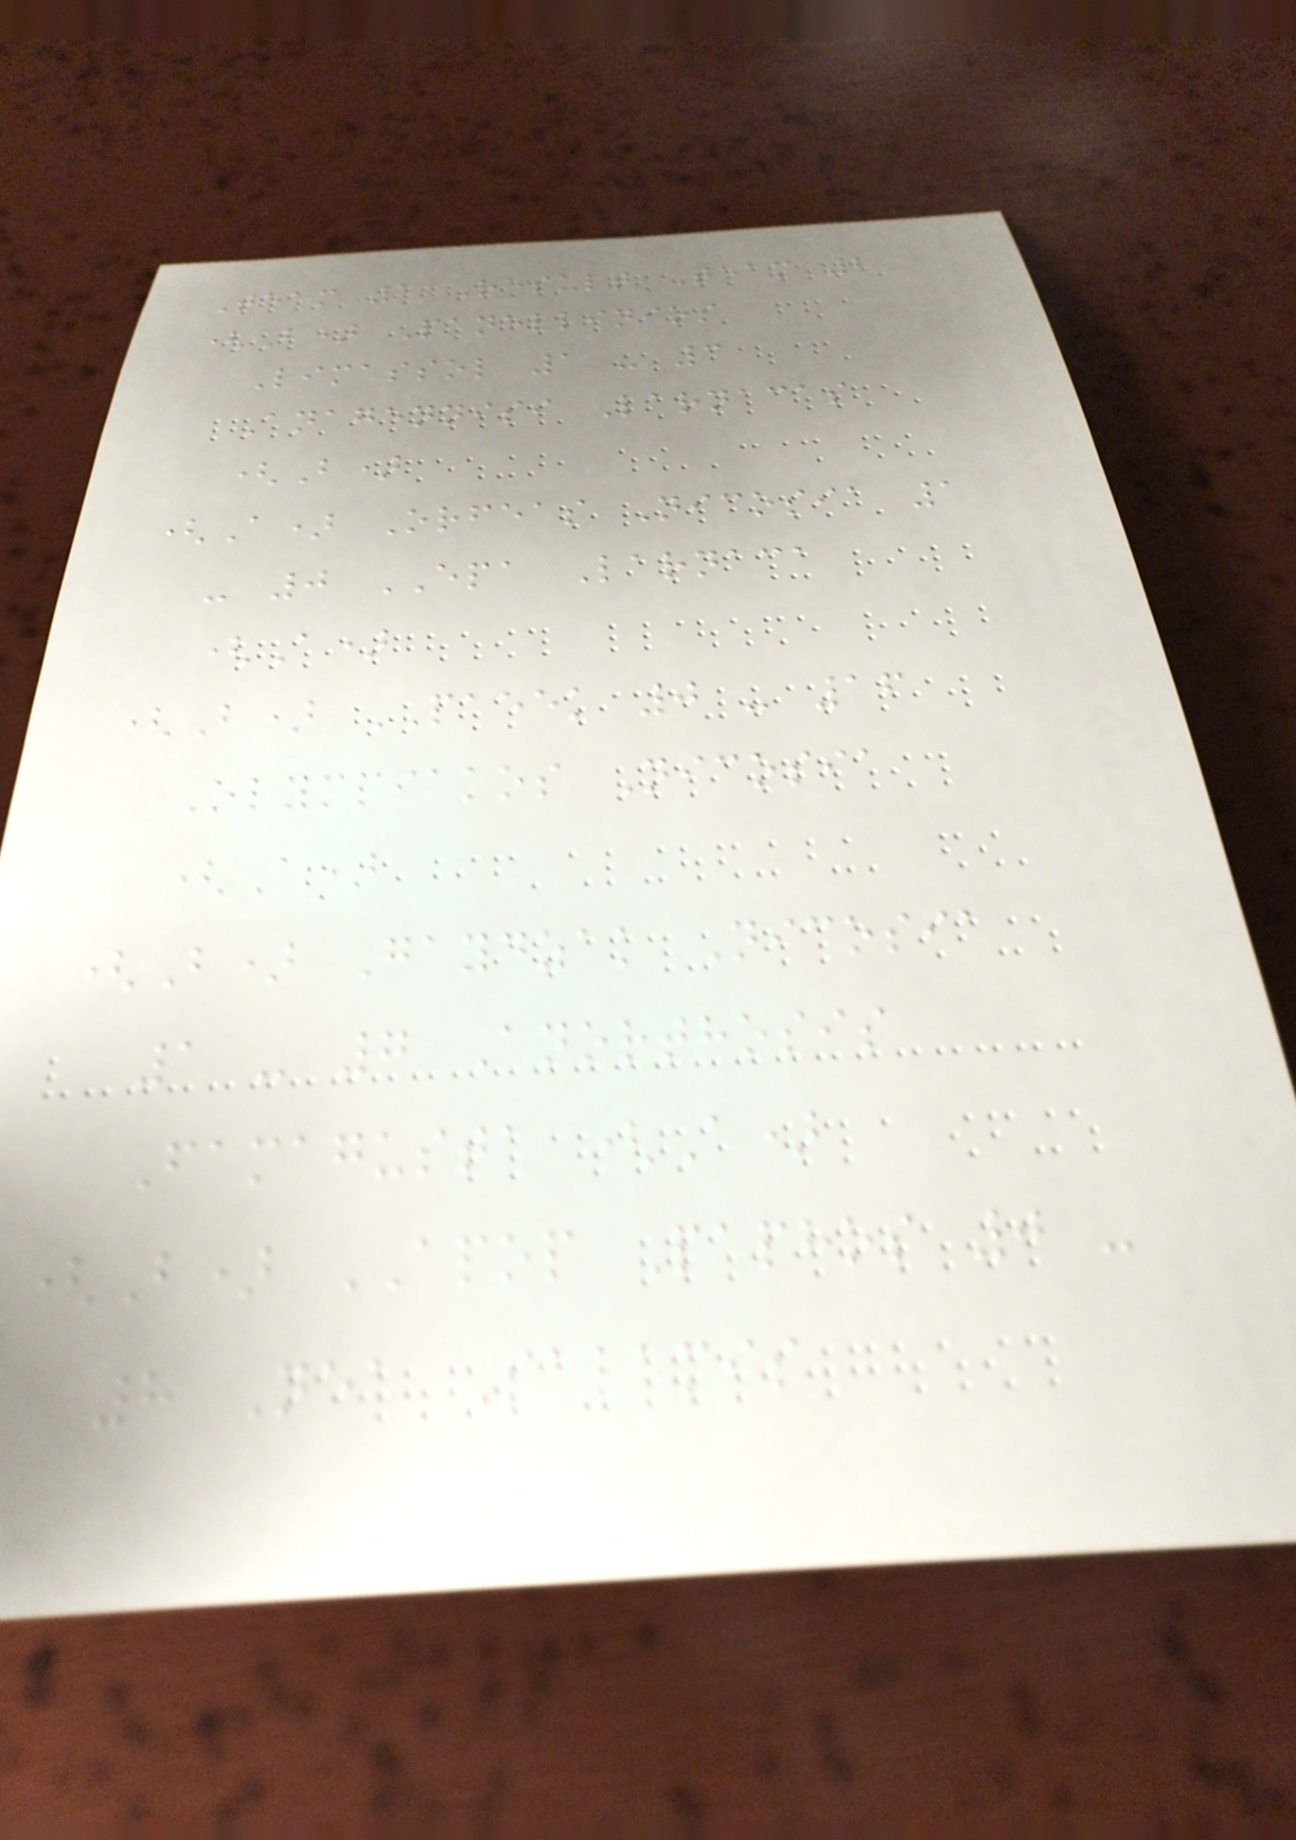Team 1 Result Team 2
(B) Panellinios
Limassol 1 - 3
Anagennisi Larnacas
(B)
(A) Orfeas Nicosia 1
- 0 EPA Larnaca
(A)
(B) PAEEK 0 - 16
Olympiakos Nicosia
(A)
(B) Gaydzak Nicosia
1 - 7 Anorthosis
Famagusta (A)
(B) APOP Paphos 0 -
8 Nea Salamis
